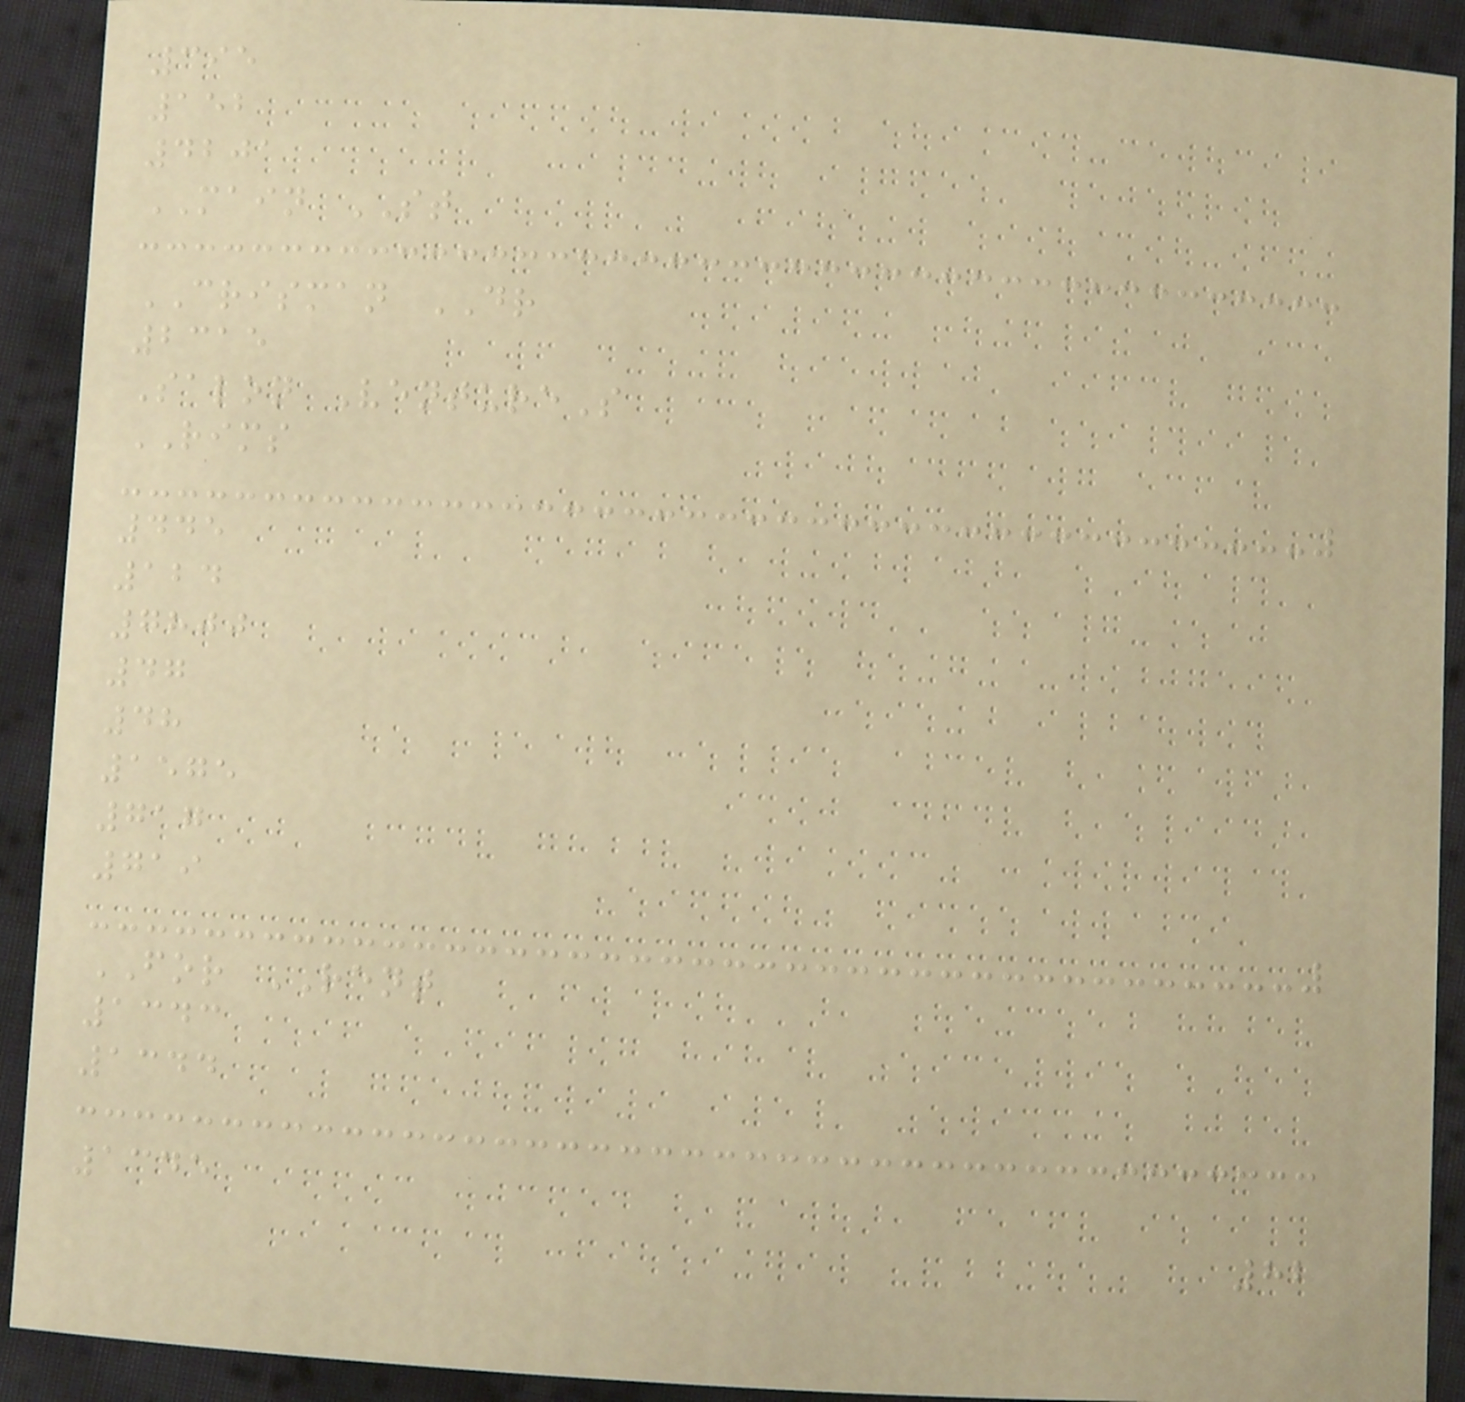395
152
4201
MAIN ST
CRISMAN DR
2315
Salon VentureS
RIMS
445
124
7800
47
48
1575
717
719
FOR RENT
1343
1344
1345
82
